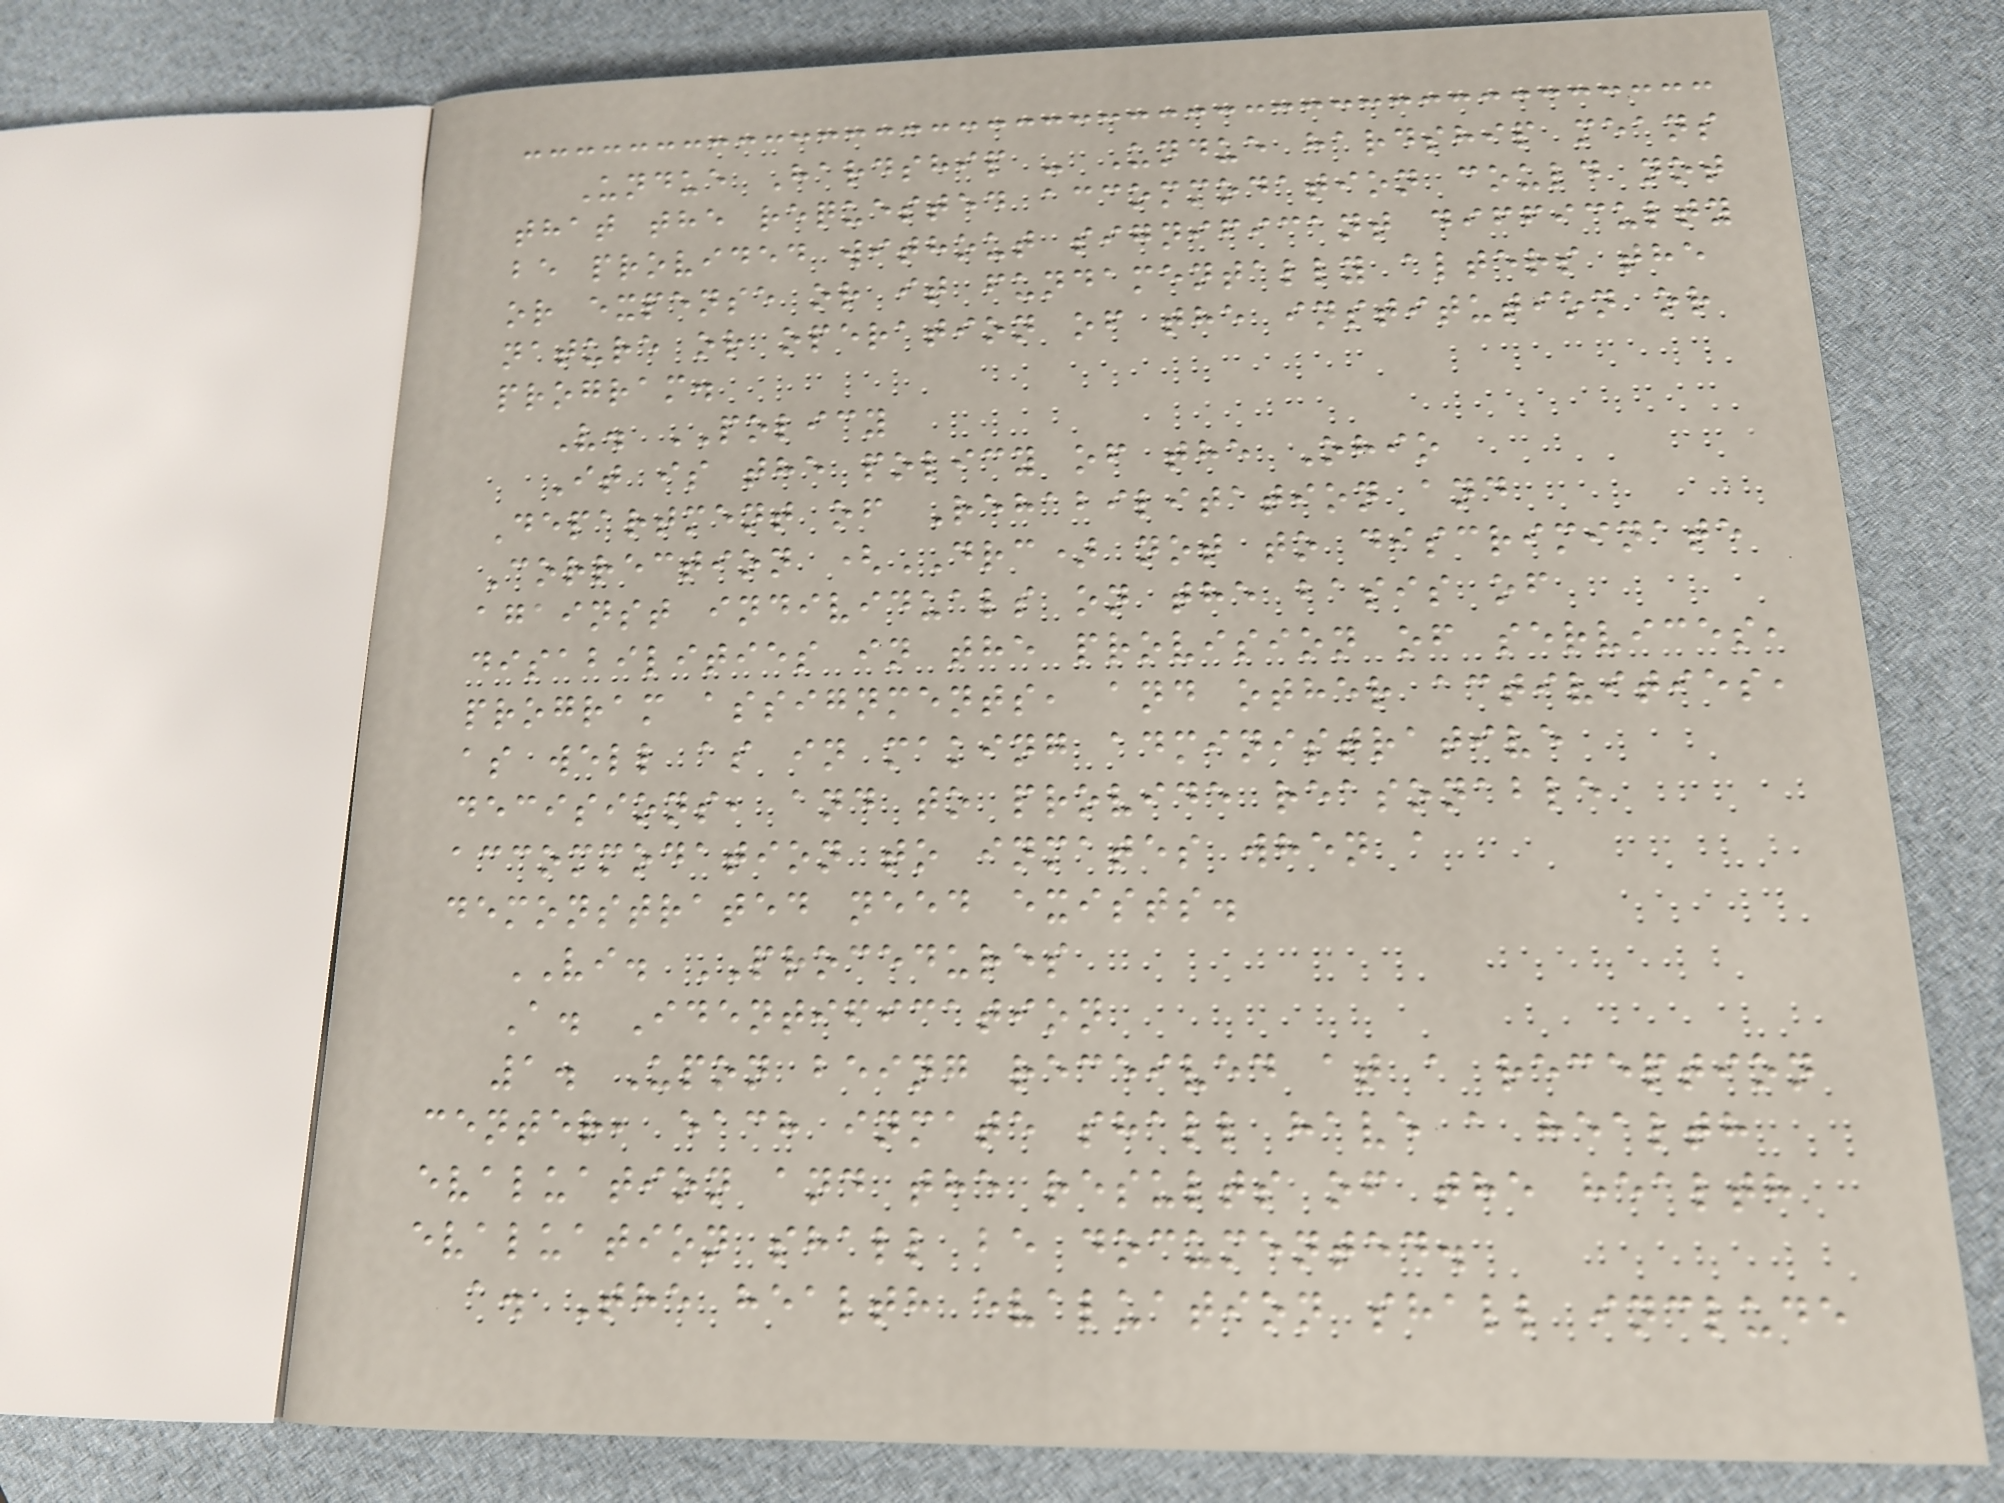Undue Hardship - Undue hardship means
that the requested accommodation could not
be provided without significant difficulty
or expense or it fundamentally alters the
nature or operation of the institution or
program.
V. POLICY
It is the policy of the Ohio
Department of Rehabilitation and
Correction (DRC) not to discriminate
against individuals on the basis of
disabilities in the provision of services,
program assignments, and other activities,
as well as in making administrative
decisions, and to provide reasonable
accommodation to inmates when a
demonstrated need exists.
VI. PROCEDURES
A. Identification
1. Upon being received at a reception
center, each inmate shall have a health
evaluation and the results of the health
evaluation shall be documented.
a. The health evaluation shall include
